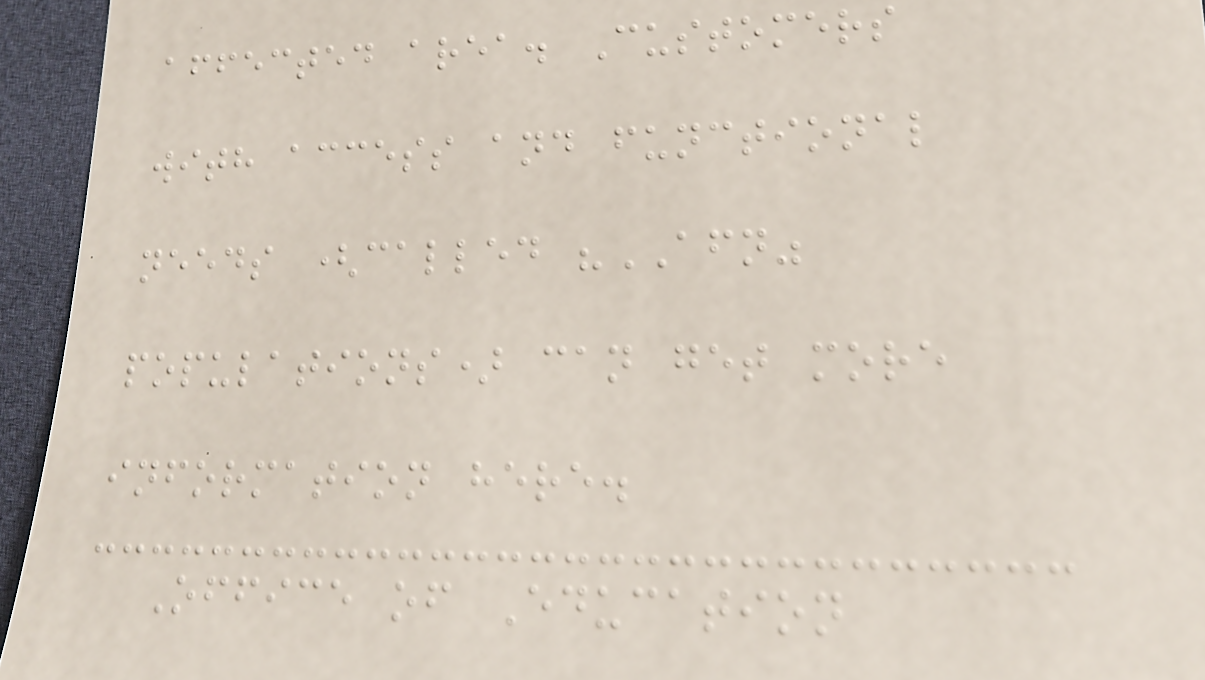affected area. Customers
with access and functional
needs (called "AFN"
populations) can get more
information here.
Office of Education
